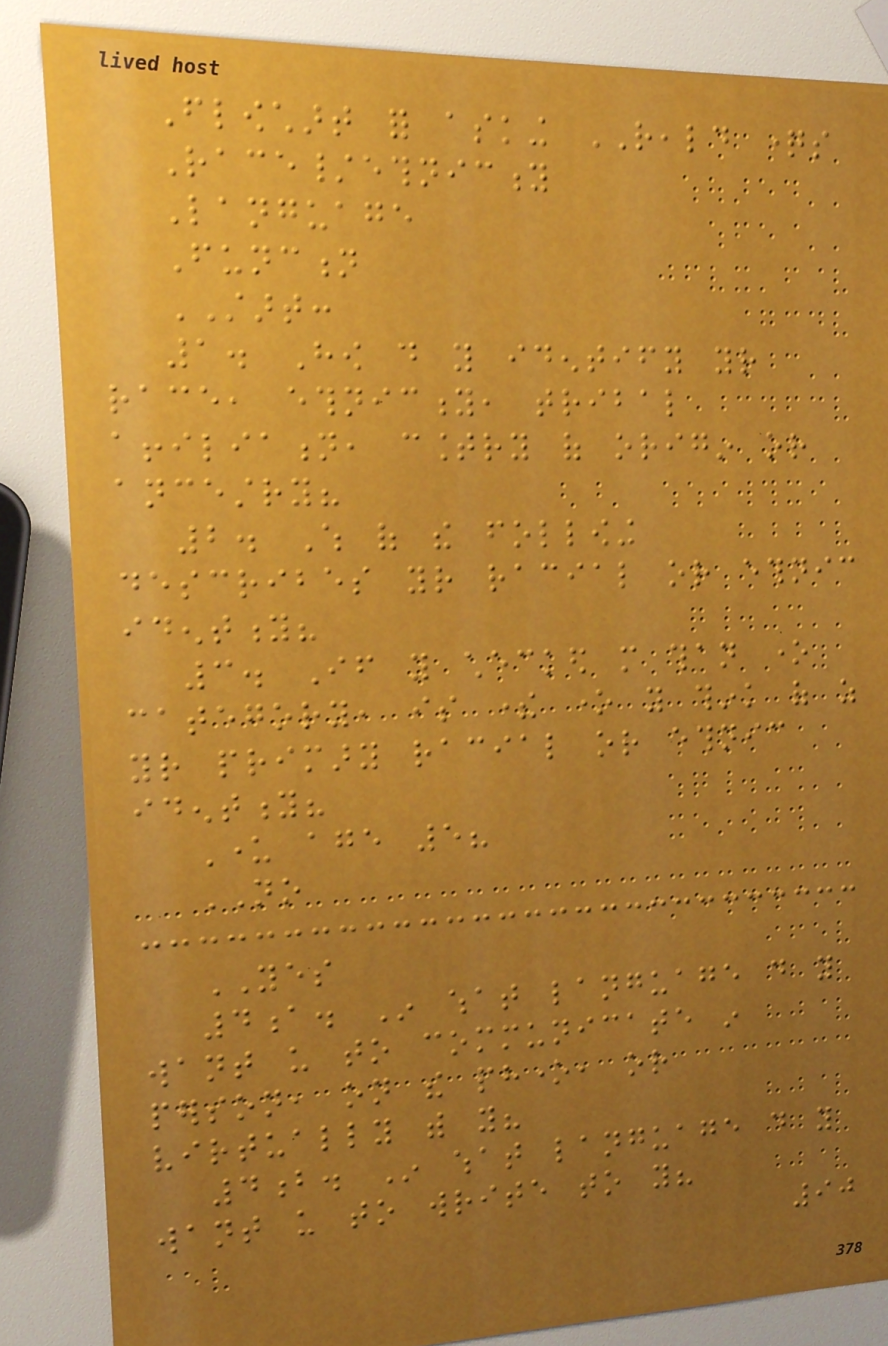Flowchart for asking REALD questions
Race/ethnicity
Language
Function
START:
1. How do you identify your
race, ethnicity, tribal
affiliation, country of origin or
ancestry?
2. Which of the following
describes your racial or ethnic
identity?
3. If you checked more than one
category, is there one you think of as
your primary racial or ethnic
identity?
Under age 5?
NO
YES
4a. In what language do you
want us to communicate in
person, on the phone, or
virtually with you?
4b. In what language do you
want us to write to you?
90
